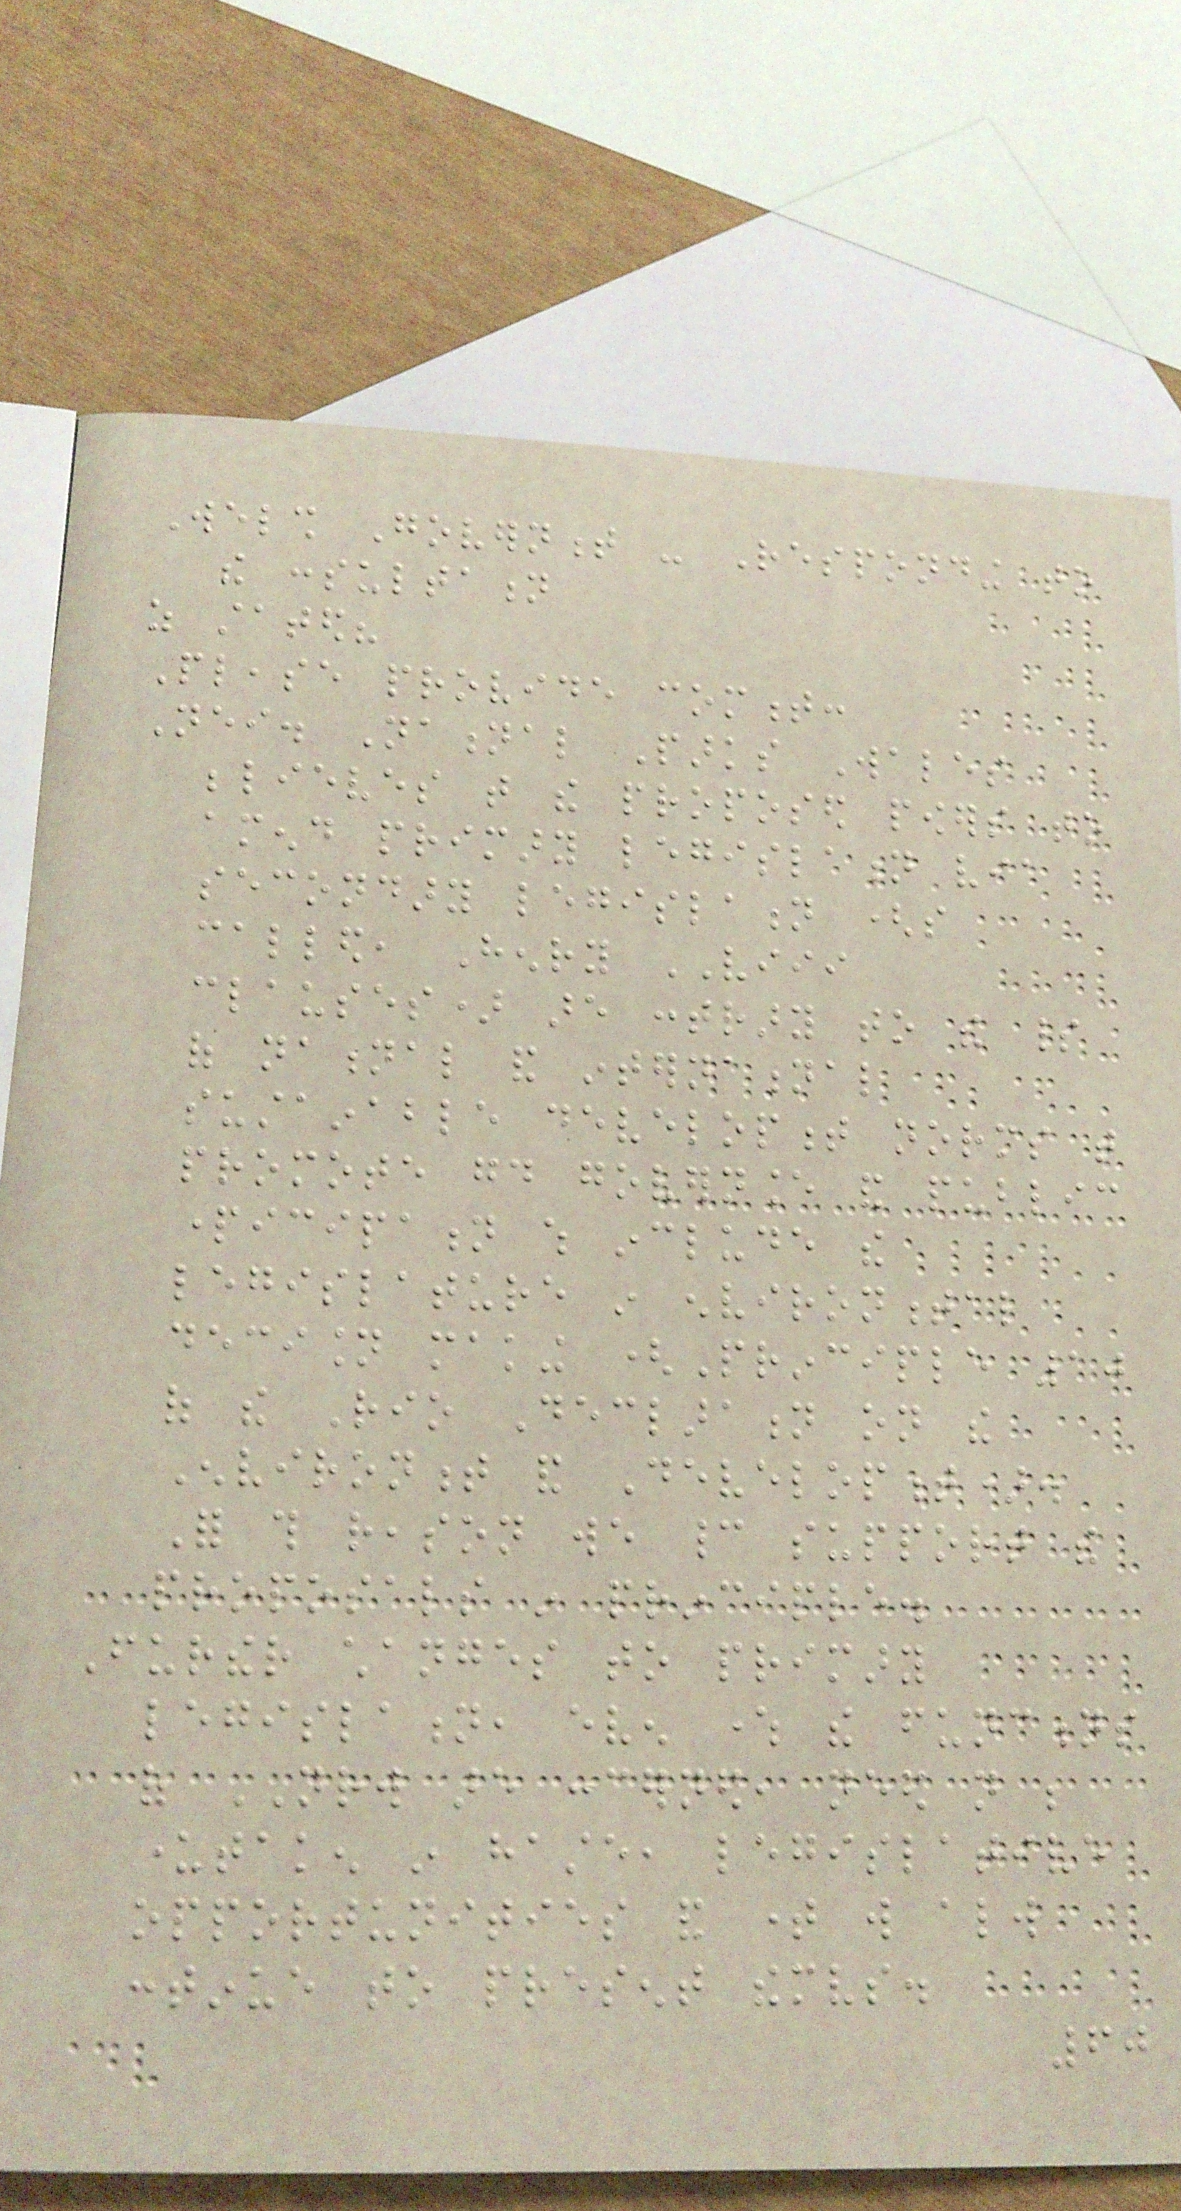Welsh Government - Responding to
the consultation
as stated?
Please provide comment:
Neither. National Parks Wales
believes that the proposed powers to
amend primary legislation via
secondary legislation (so
called, Henry VIII
clauses) are contrary to the spirit
of national and international
sustainable development norms that
promote good governance and public
participation which include the
legislature in environmental
decision making (Principle 10
of the Rio Declaration on the
Environment and Development).
For this reason we cannot support the
proposals in principle.
Further changes to primary
legislation, even where the functions
of NRW are concerned, need not be
undertaken in haste, legislative
opportunities and time will always
continue to present themselves.
60
